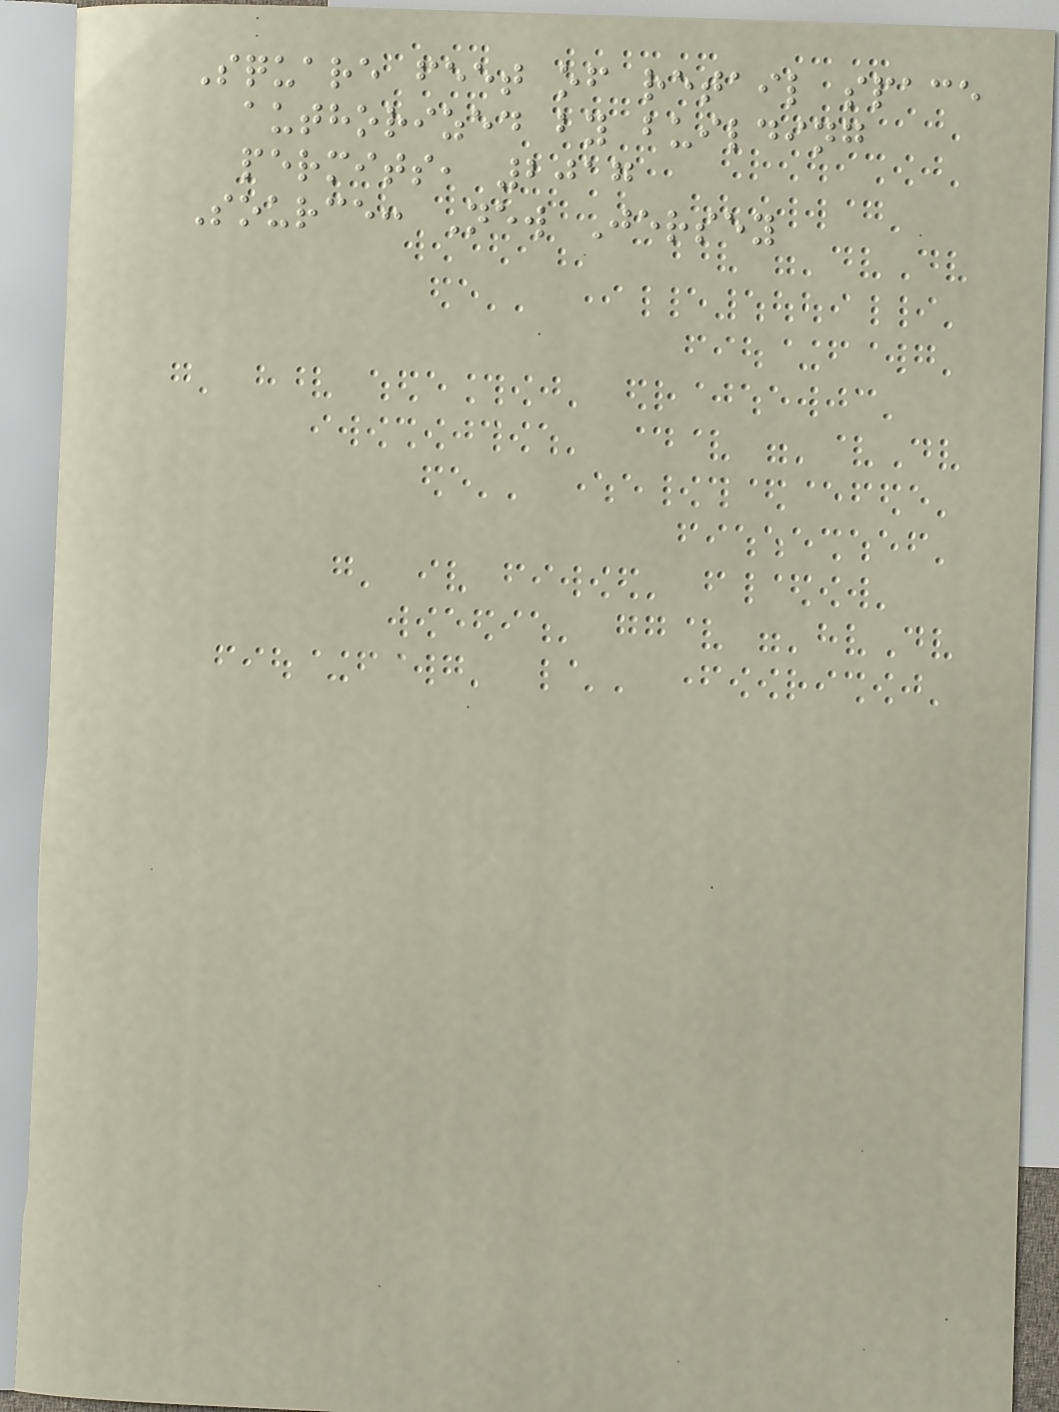Square feet of retail space
authorized by building
permits, 2017
Source: New Jersey
